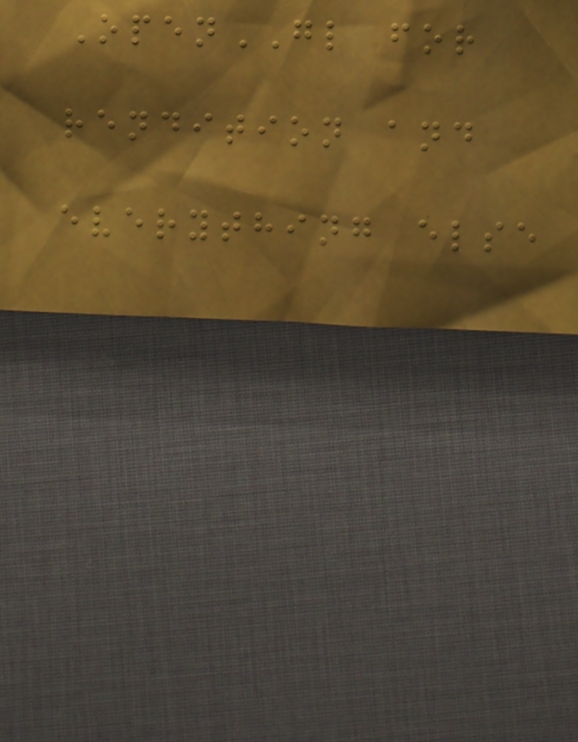OpenGL for
rendition and
everything else
